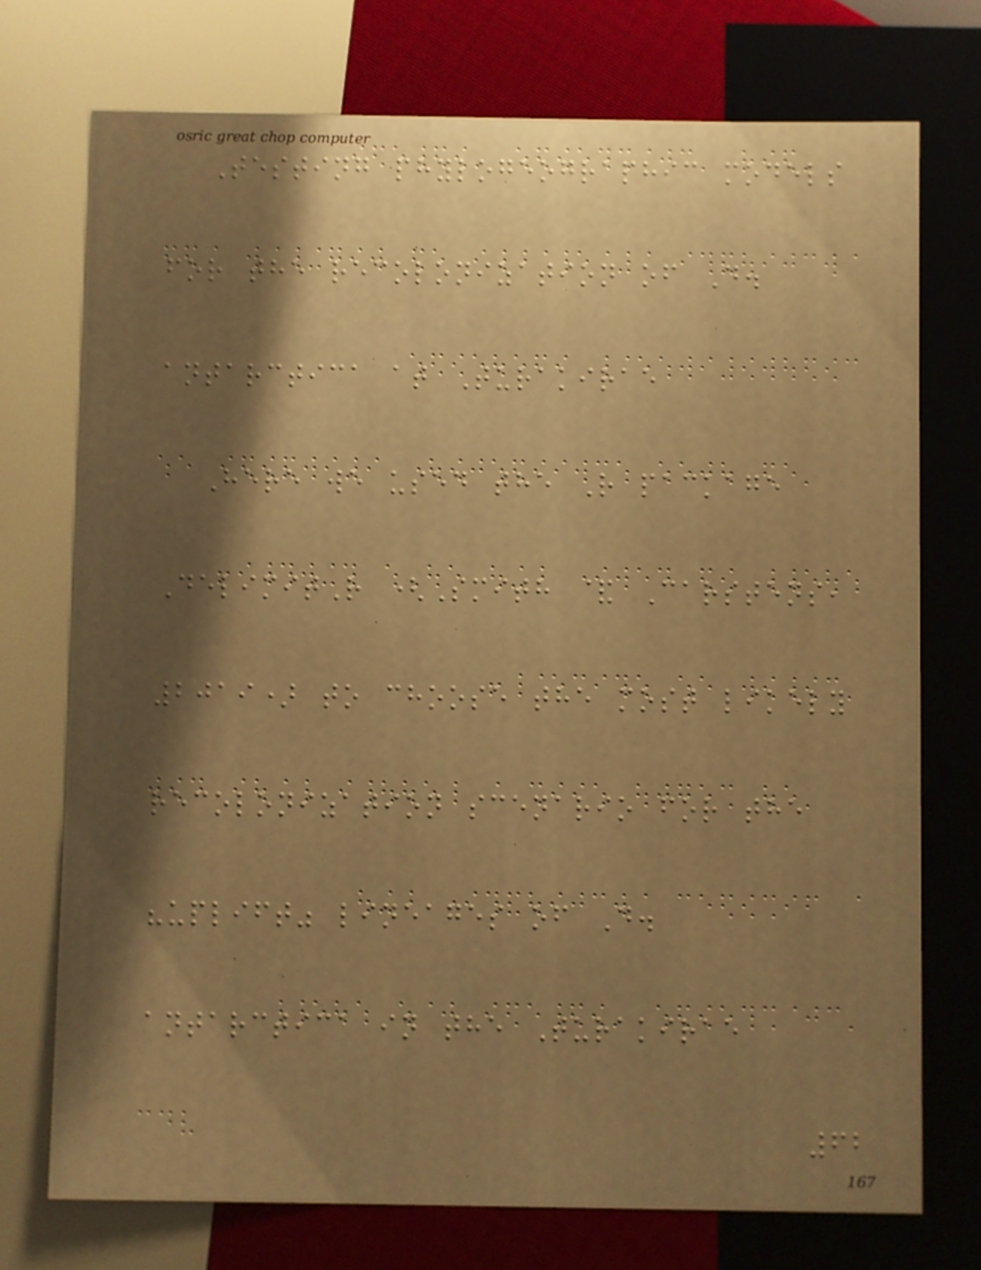Testing phylogeographic models
for the recolonization of D.
antarctica at Turakirae
Here we used the R package
DelimitR (Smith & Carstens,
2019) to choose the most likely
recolonization scenario for the
"uplift" lineages of D.
antarctica in the Turakirae
62
